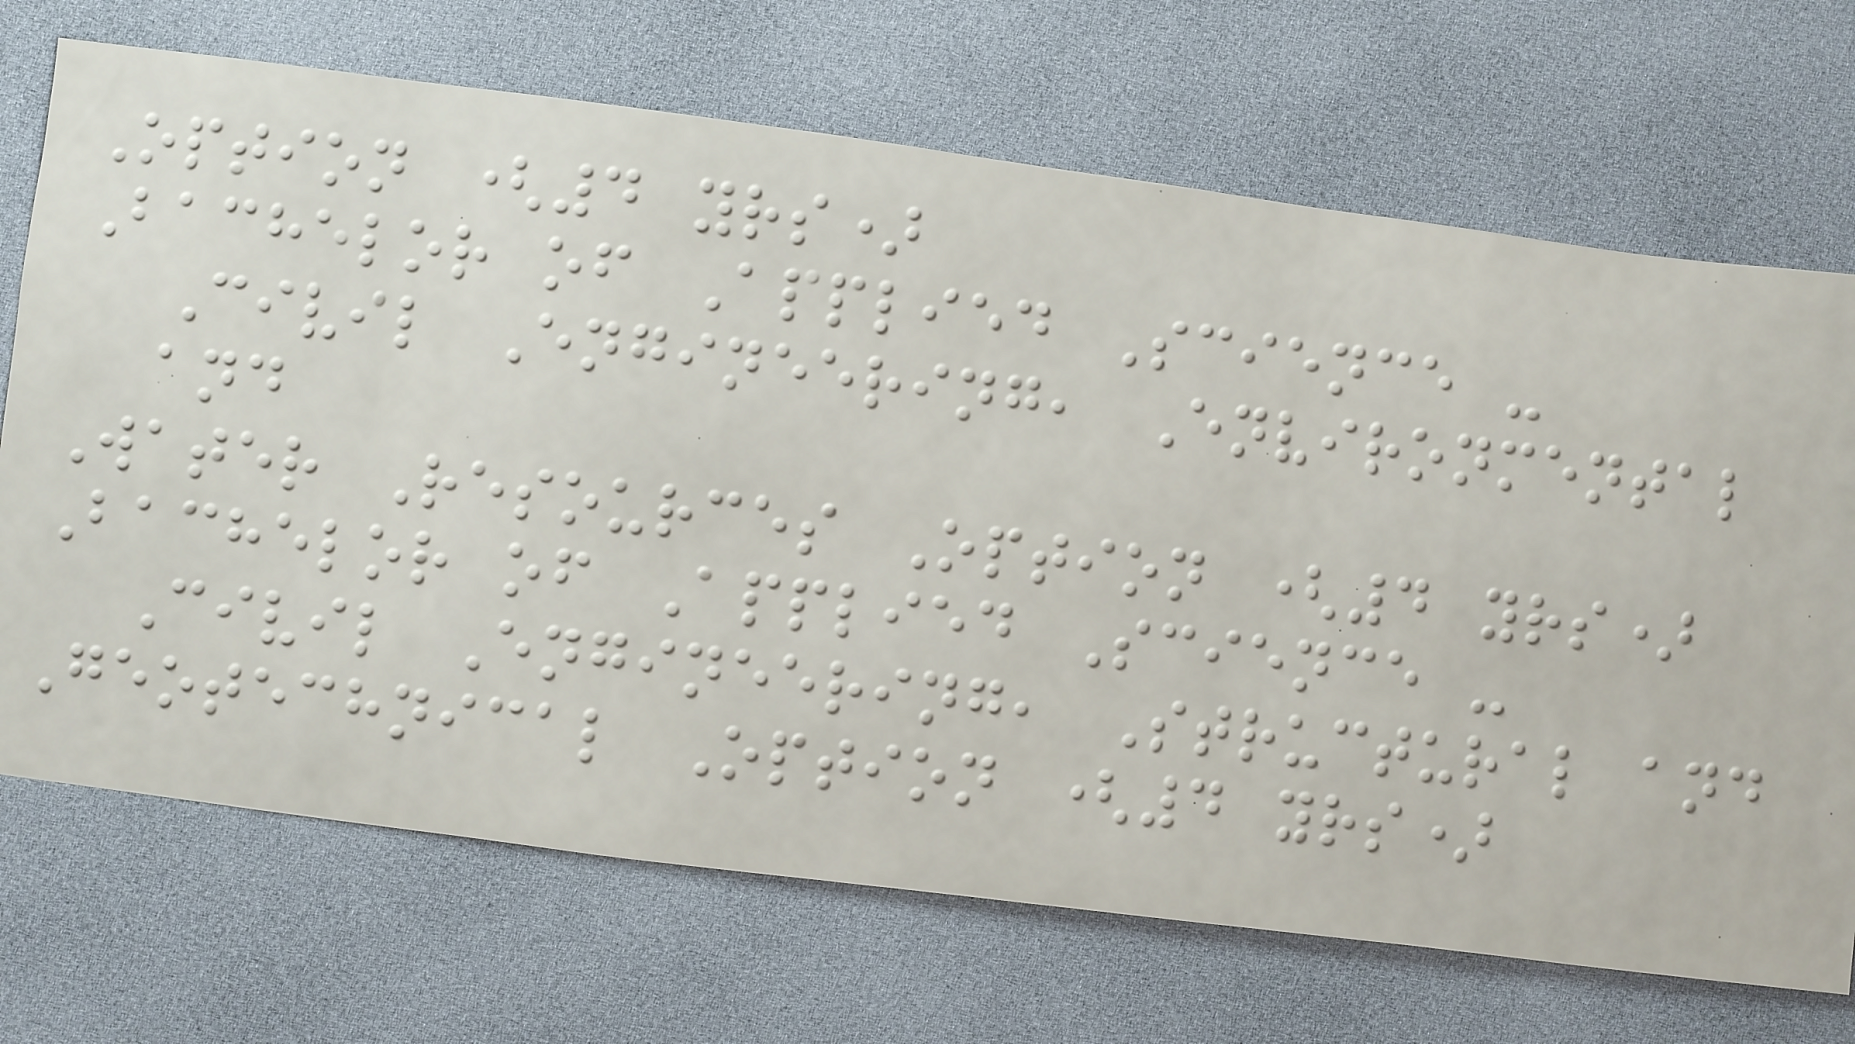Option (4 yrs)
Bachelor of Applied Science -
Civil Engineering, Environmental
and
Water Resources Option (4 yrs)
Bachelor of Applied Science -
Civil Engineering, Structural and
Geotechnical Option (4 yrs)
